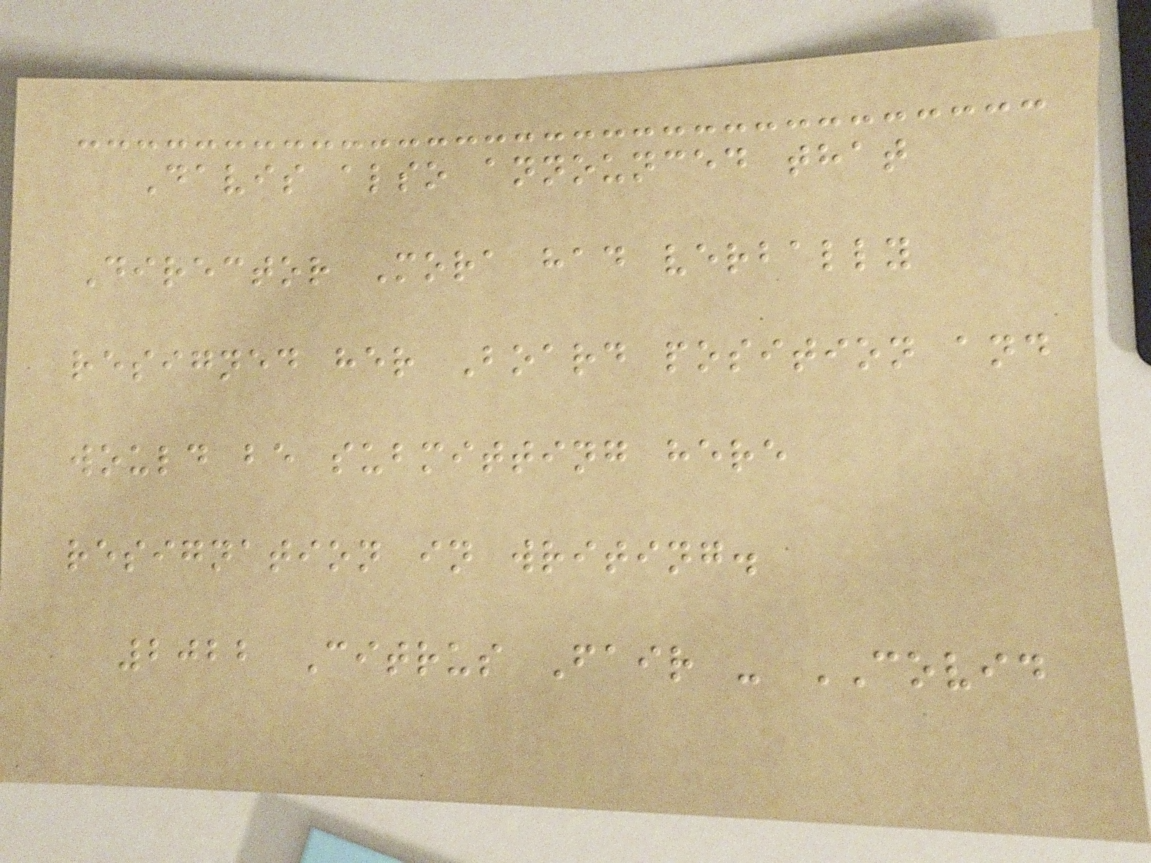Davis also announced that
Director Mora had verbally
resigned her Board position and
would be submitting here
resignation in writing.
2022 Citrus Fair - COVID
